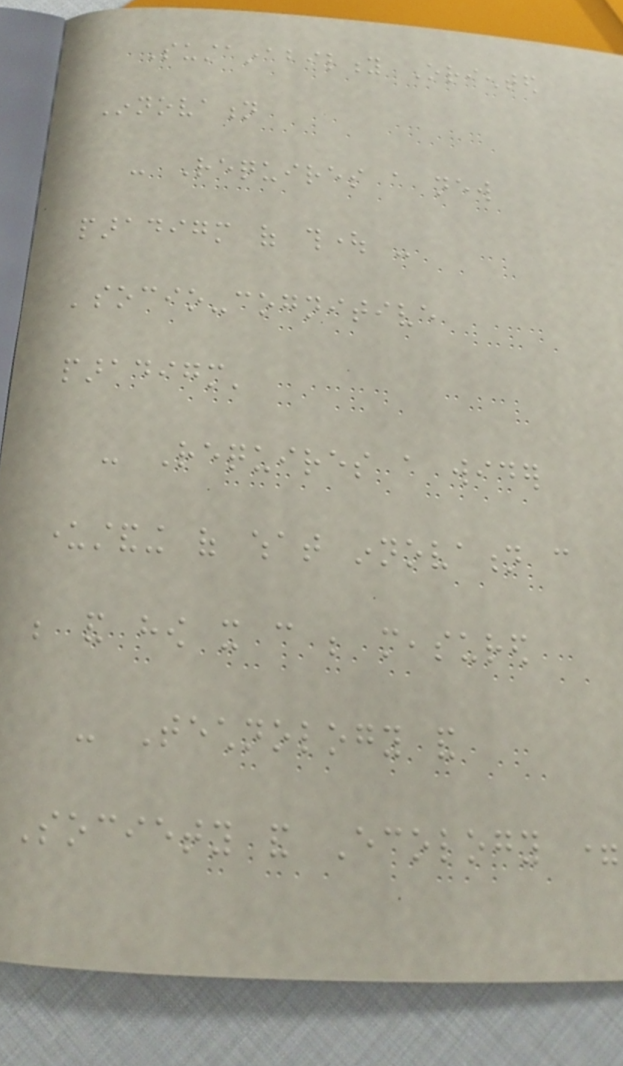Sustainability Oriented
Innovation
- Requires a new
paradigm of thought -
'socio-cognitive
paradigm'
- Requires a wider
understanding of what innovation can
be and how it can be measured
- Technology and
Society and Ecology =
